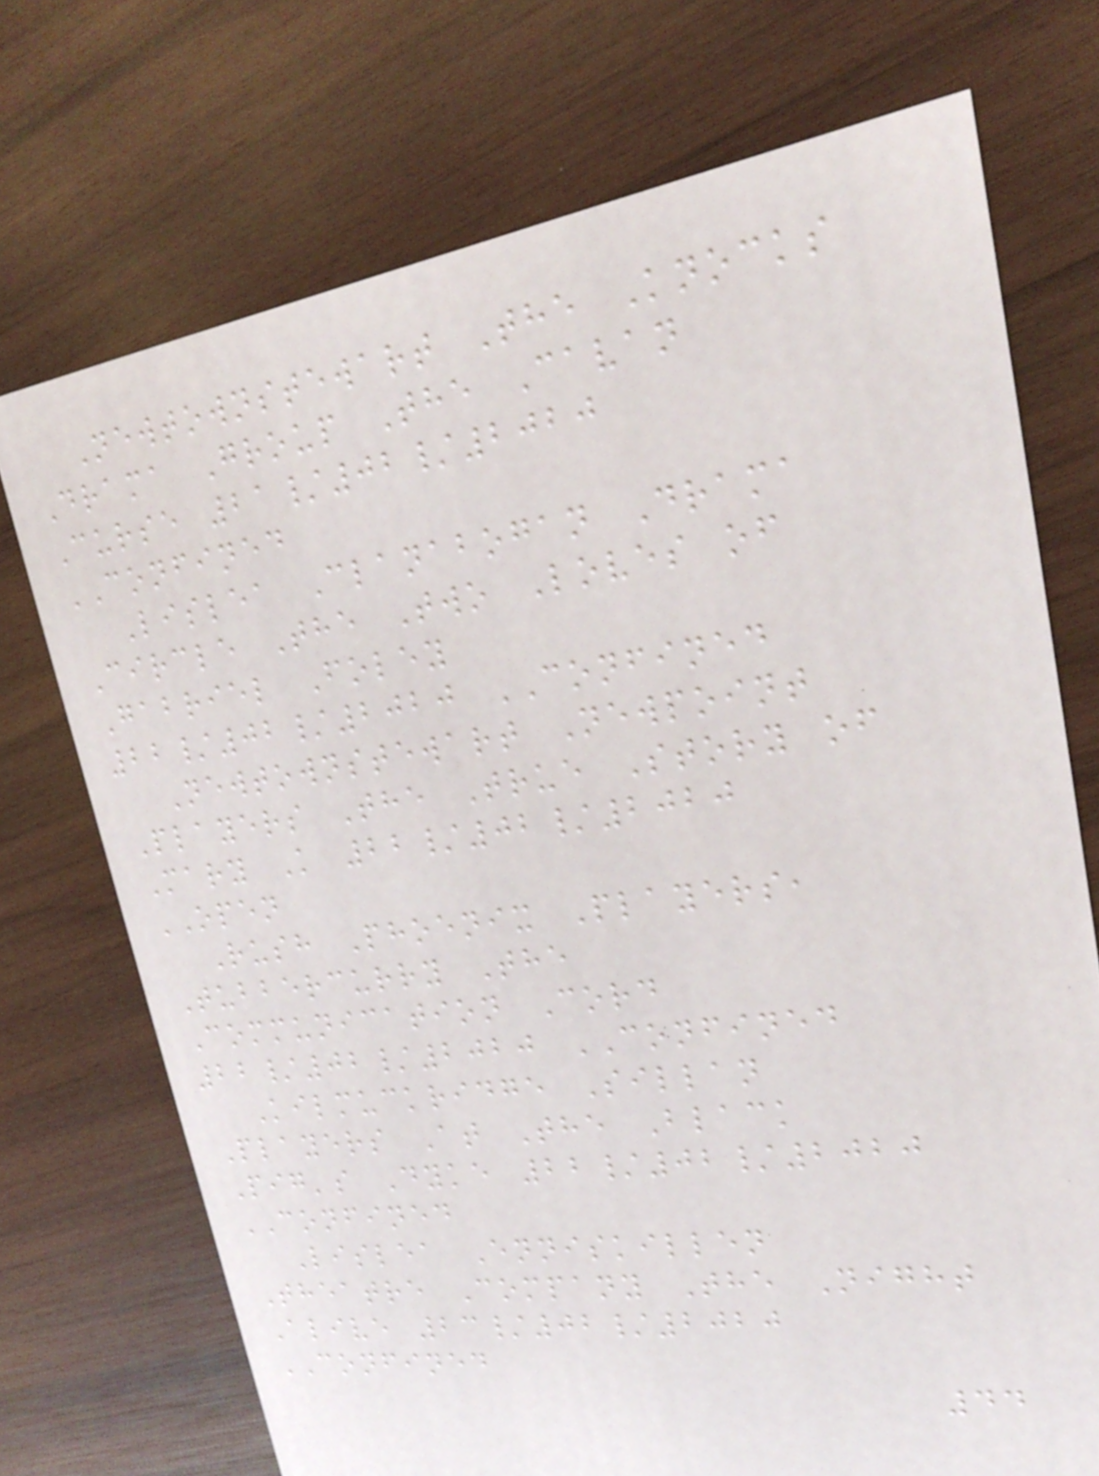Newtownstewart The Knocks
Drama Group The Cavan
Curse 21/02/2020
CONFINED
Lislea Clanabogan Drama
Circle The Two Loves of
Gabriel Foley
22/02/2020 CONFINED
Newtownstewart Newpoint
Players The True Story of
Mary K 22/02/2020
OPEN
Rush Phoenix Players,
Tubbercurry The
Communication Cord
22/02/2020 CONFINED
Kilmuckridge Sillan
Players At The Black
Pig's Dyke 22/02/2020
CONFINED
Lislea Enniskillen
Theatre Company The Night
Alive 23/02/2020
CONFINED
44
